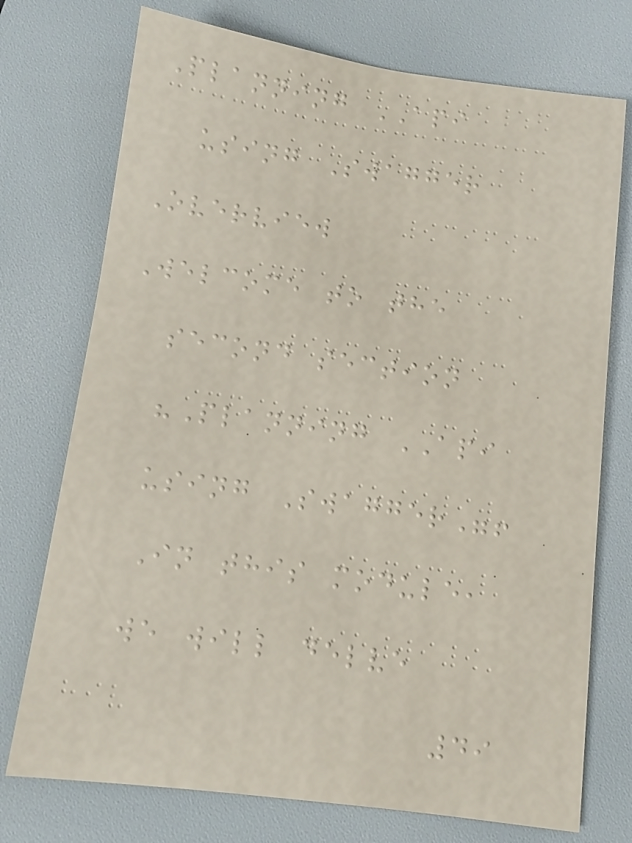Planning API
using Swagger
Overview
Welcome to the
second section
"Planning API
using Swagger"!
In this module,
we will delve
49
